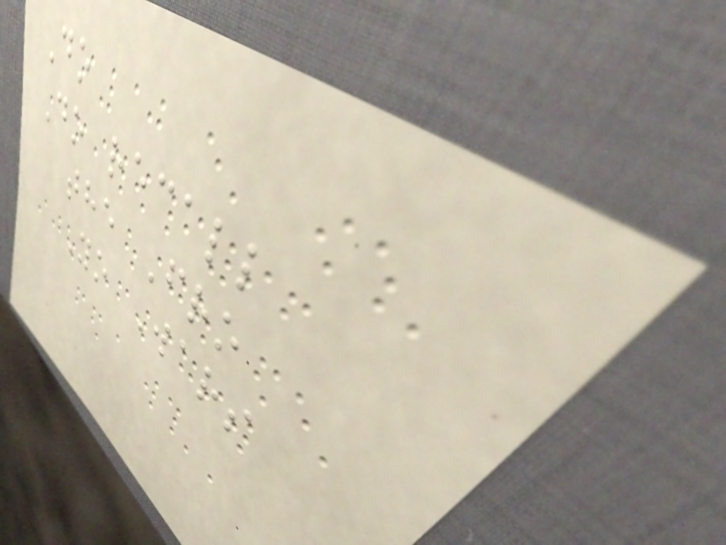Do
Do recall
the Fro
Yo Wars
